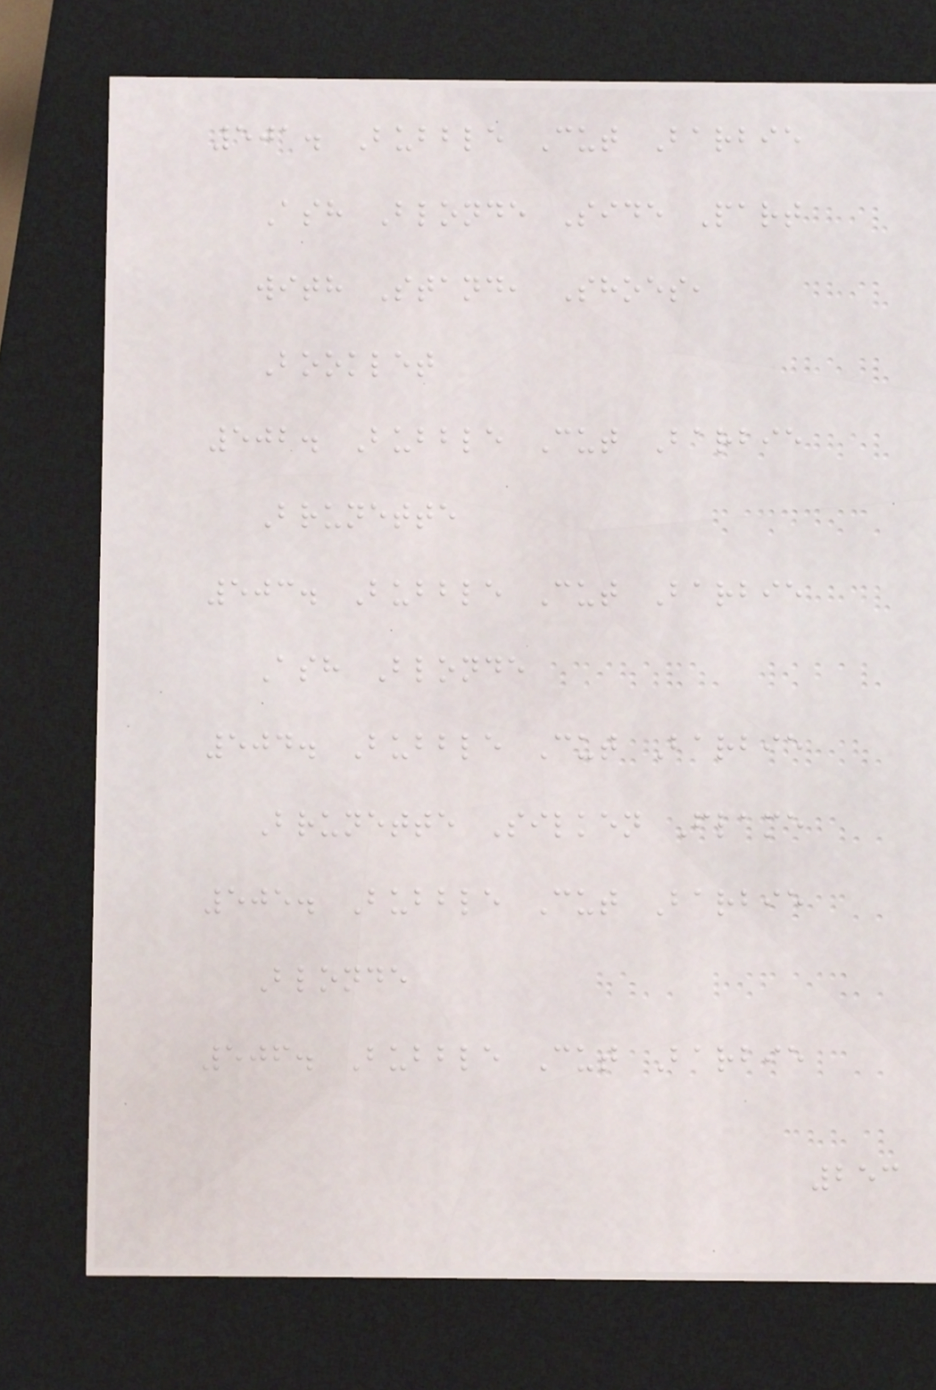501. Bubble Cut Barbie
Ash Blonde Side Part
with Stand, Shoes,
Booklet
502. Bubble Cut Barbie
Brunette
503. Bubble Cut Barbie
Ash Blonde
504. Bubble Cut Barbie
Brunette Silken Flame
505. Bubble Cut Barbie
Blonde
506. Bubble Cut Barbie
253
